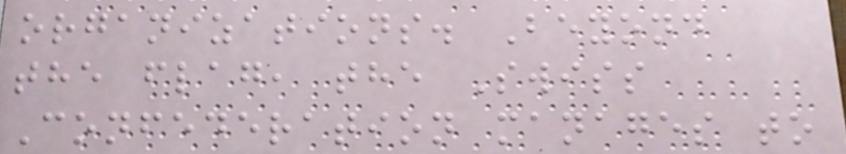organizations. Beyond
the flag, the Swiss
Confederation manages to
